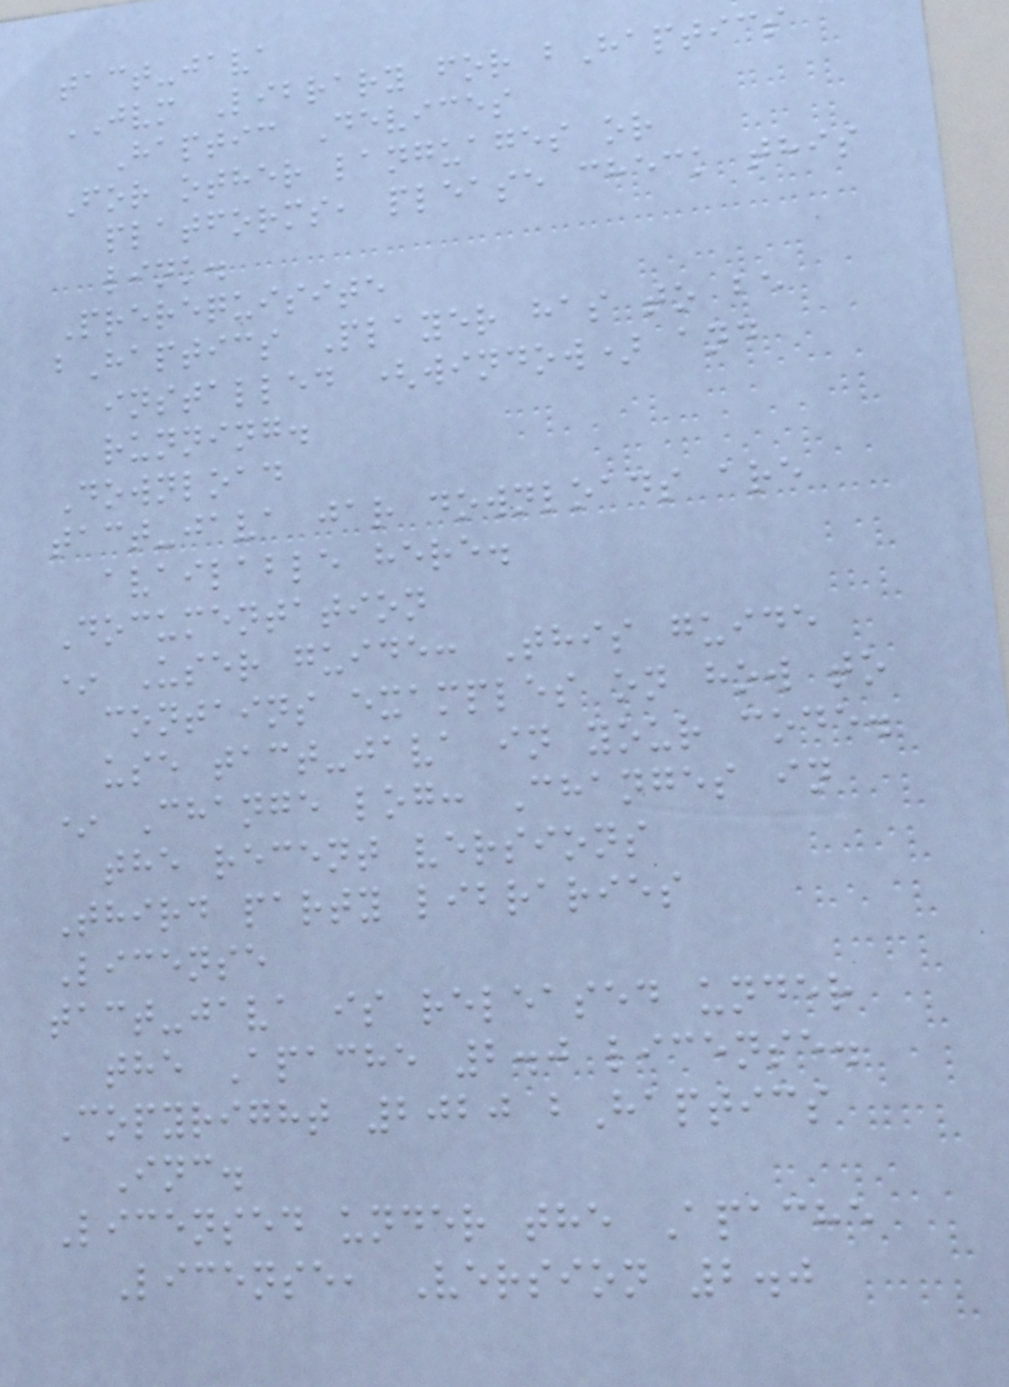tact-java
JVM Library for bHaptics
Haptic Devices
For other languages or
platforms, please check this
link.
Prerequisite
bHaptics Player has to be
installed (window) and
running.
Download
tact-java jar downloads are
available here.
Documentation
* User guide: This guide
contains examples on how to
use tact-java in your code.
* Change log: Changes in
the recent versions
Third party libraries
License
tact-java is released under
the Apache 2.0 license.
Copyright 2020 bHaptics
Inc.
Licensed under the Apache
License, Version 2.0
